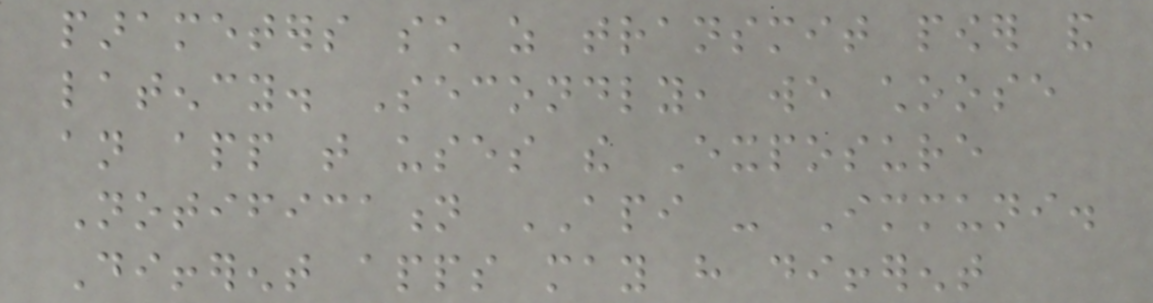parameters such as transmit power and
latency. Secondly, we choose
an app that uses the Exposure
Notification API - Immuni.
Different apps may have different
